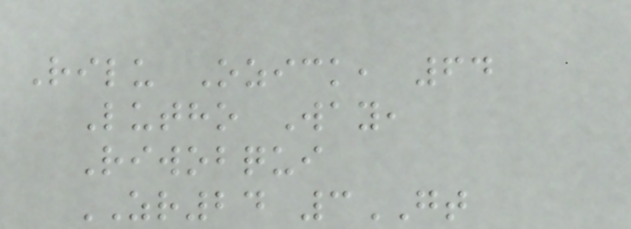Rilu Ozick, 64
Lutho Way,
Riwobqui
ZR24 3GT
